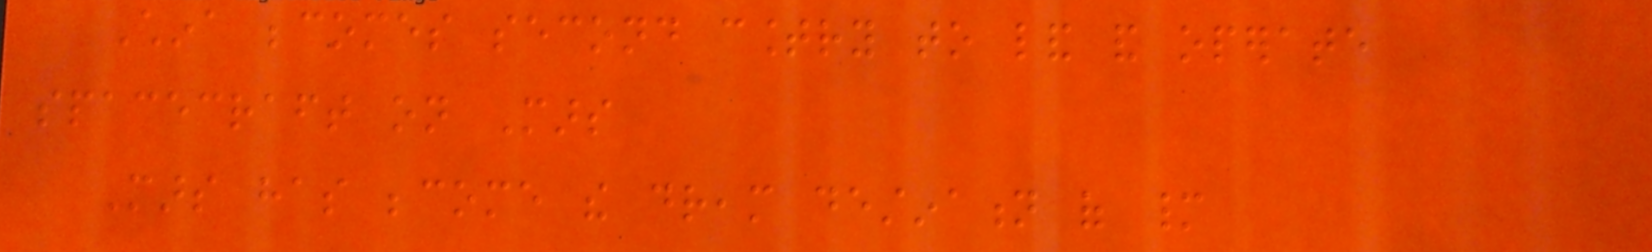China becomes second country to land and operate
spacecraft on Mars
Mars has become the dream destination of many
